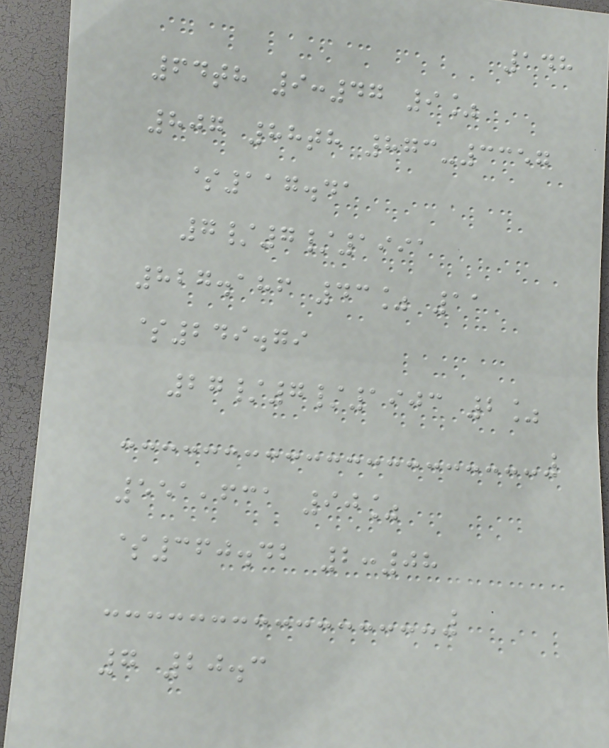148
64th 9:47 9%
807 88th 873-3357
$117.41
7/7/1991
827.186 43% 11
$249.79
27/7/1903 2%
551,631 90%
$360.42 2:08
7 20.3
